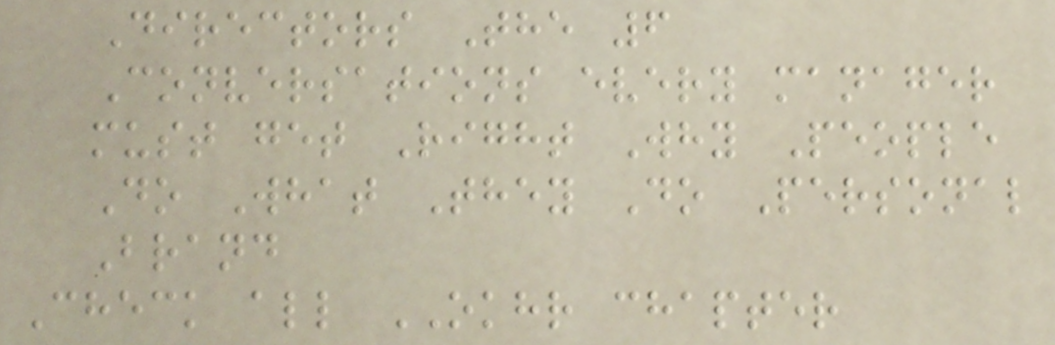Directors The 6
Conversations every manager
must get Right Why People
Do What They Do Personal
Brand
Check all OKHR chapter
